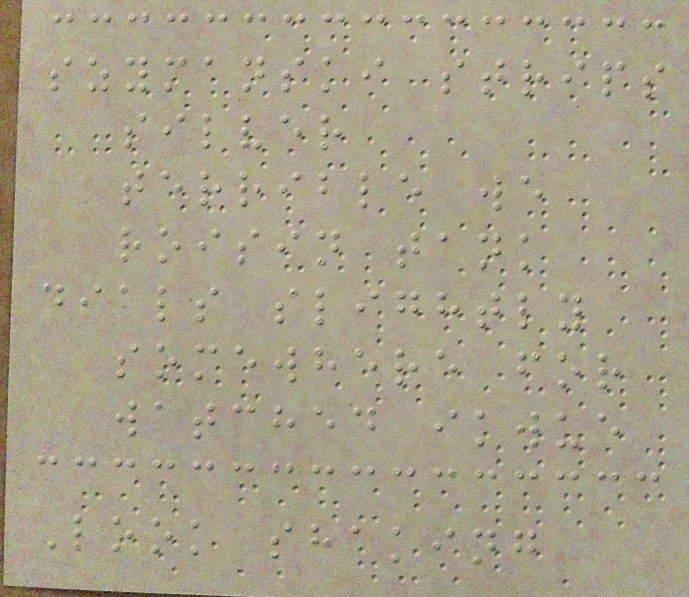szymanski strips
silver
terrible we
roisin tank
dials slightly
somewhere for
watched ikwue
Look shaking
